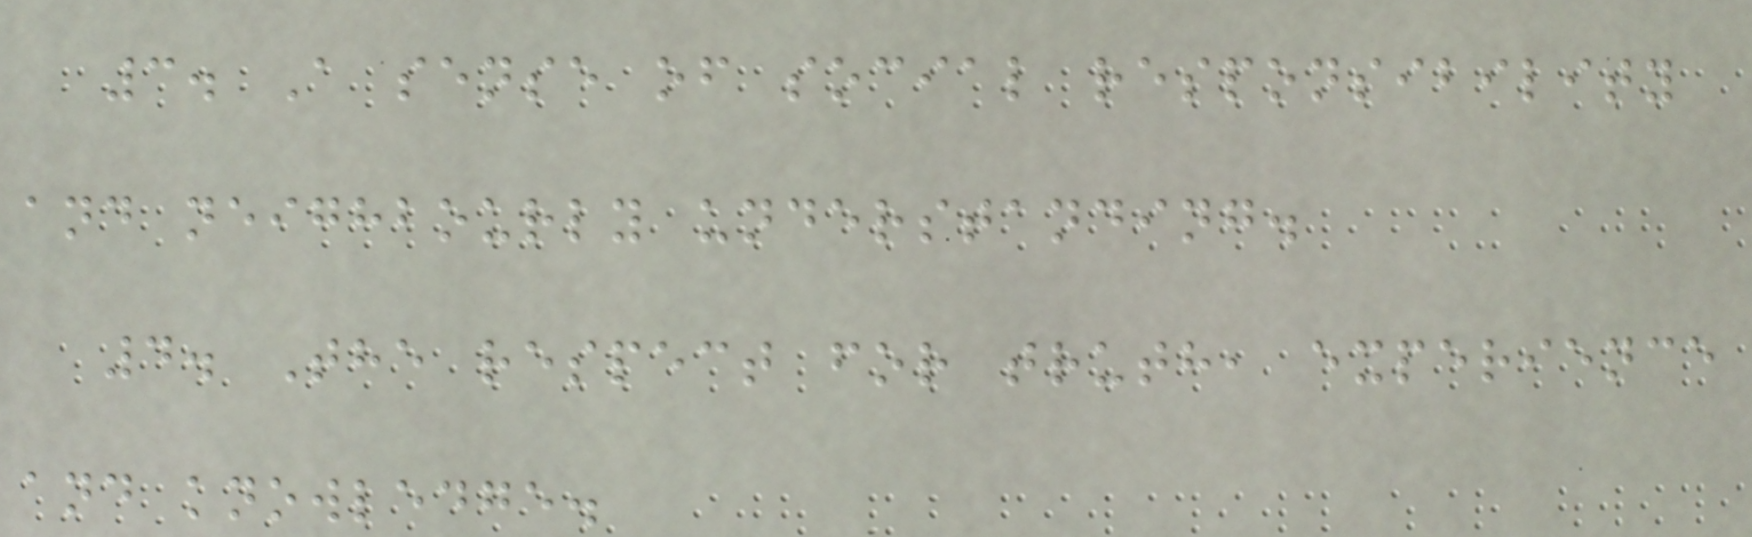3. A sense of social responsibility
and neighbourly understanding.
4. The respect for truth, experience
and knowledge.
